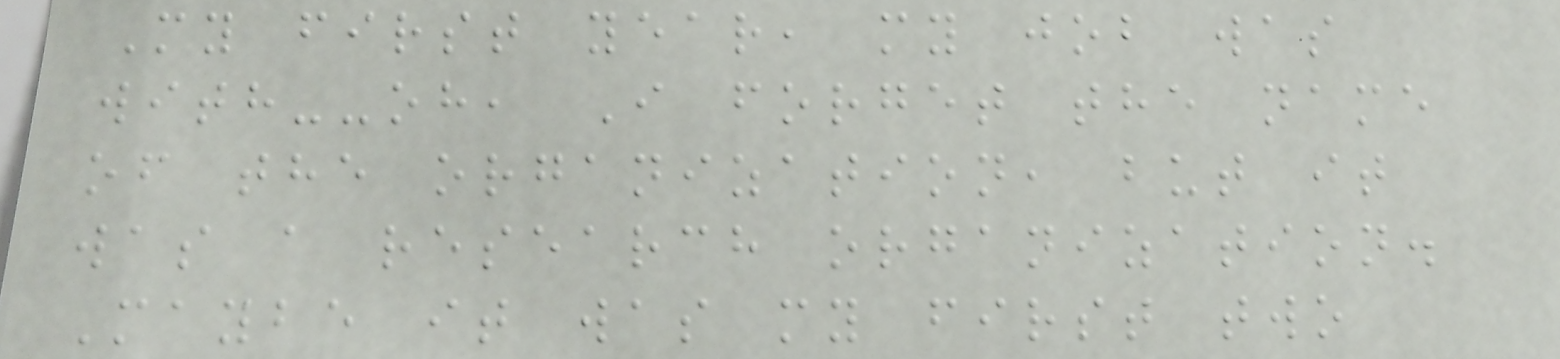My first year, my job was
with--oh, I forget the name
of the organization, but it
was a research organization.
Maybe it was my first two
